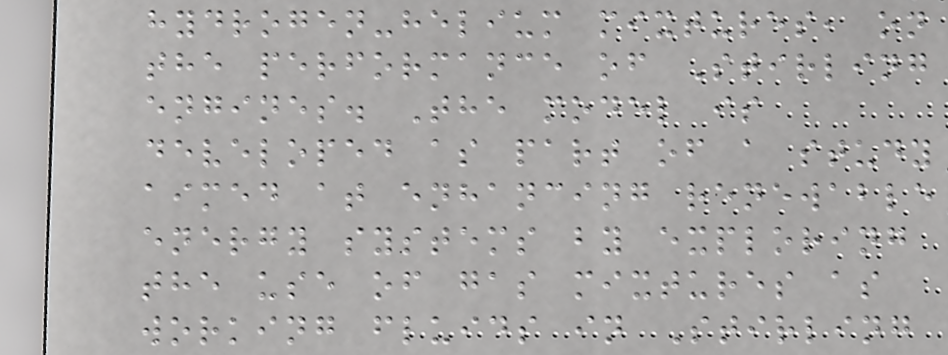hydrogen-helium mixtures, on
the performance of Stirling
engines. The model is
developed as part of a study
aimed at enhancing renewable
energy systems by exploring
the use of gas mixtures as
working fluids in Stirling
